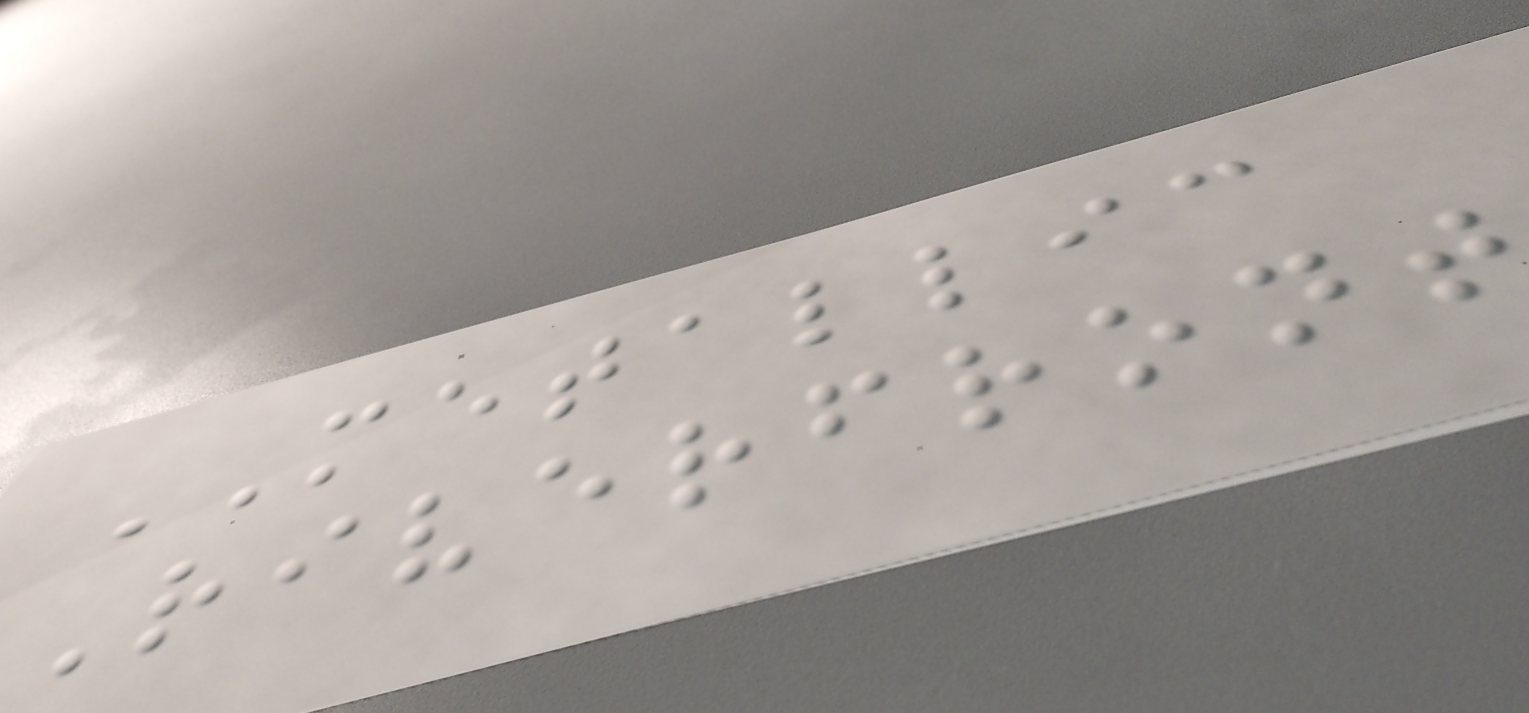METALLIC
Riverfront
